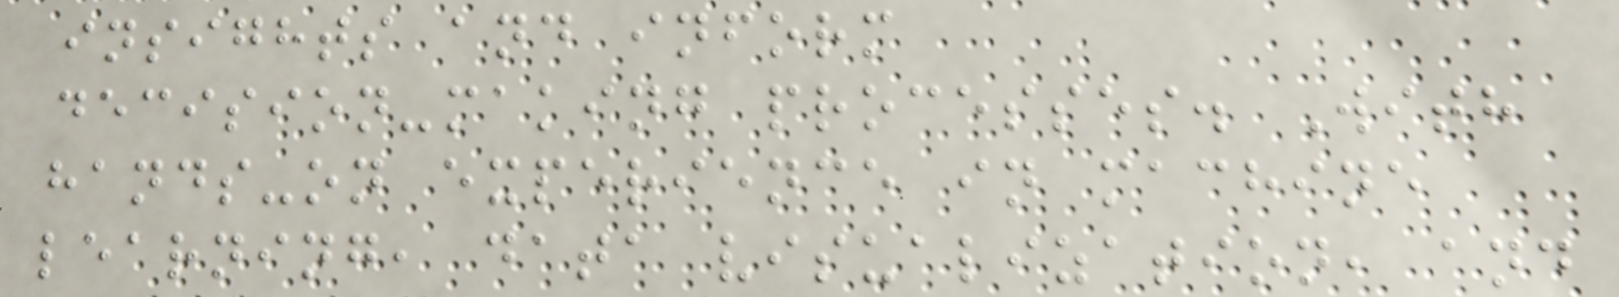insights and inform
decision-making processes. With
hands-on experience in machine
learning, data visualization, and
